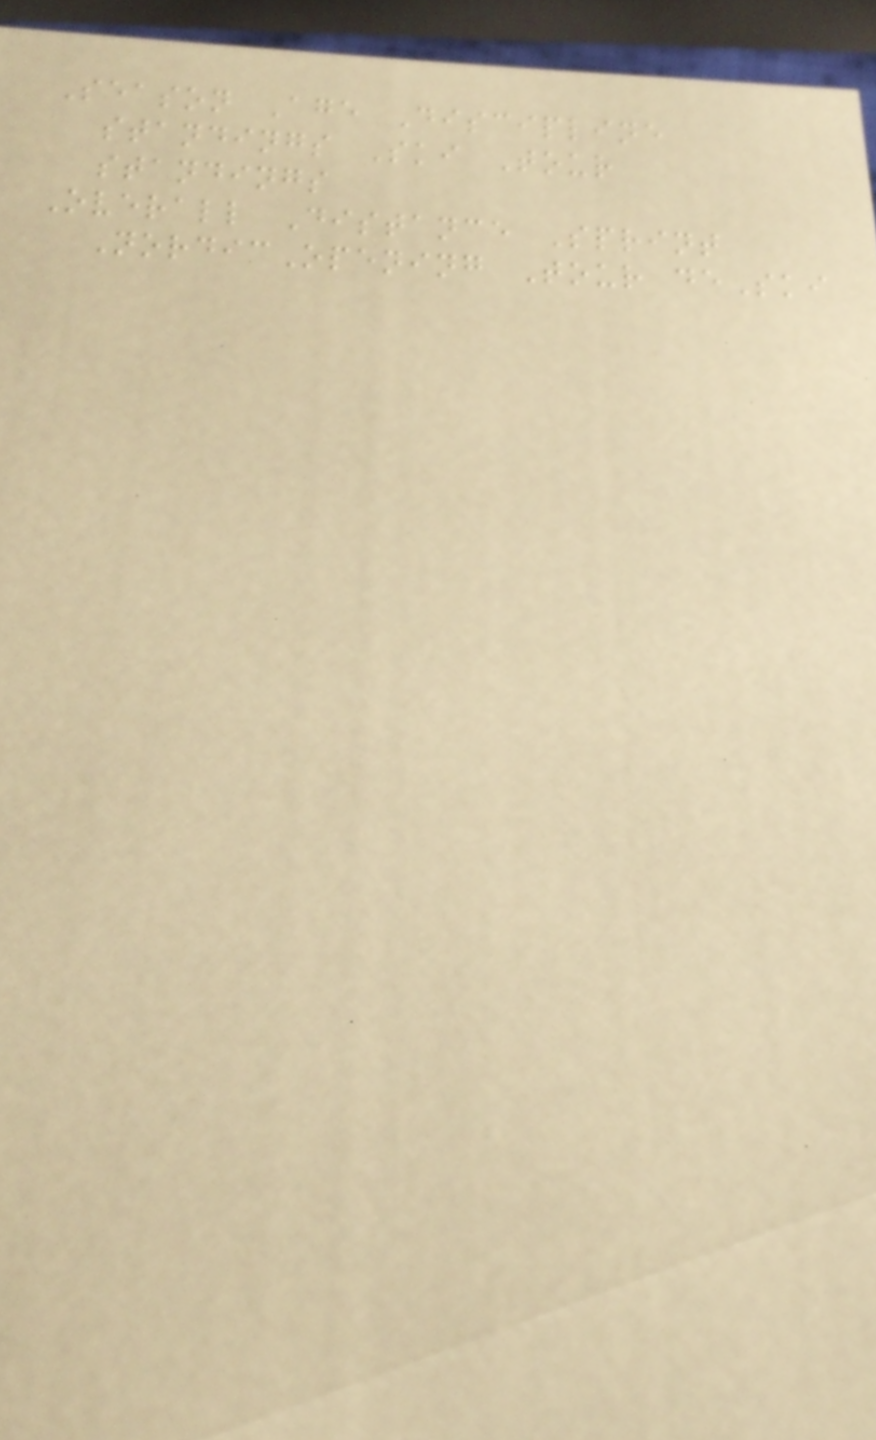Season Age Discipline
standings Ski Tour
standings
Overall Distance Sprint
NordicOpening Tour deSki
